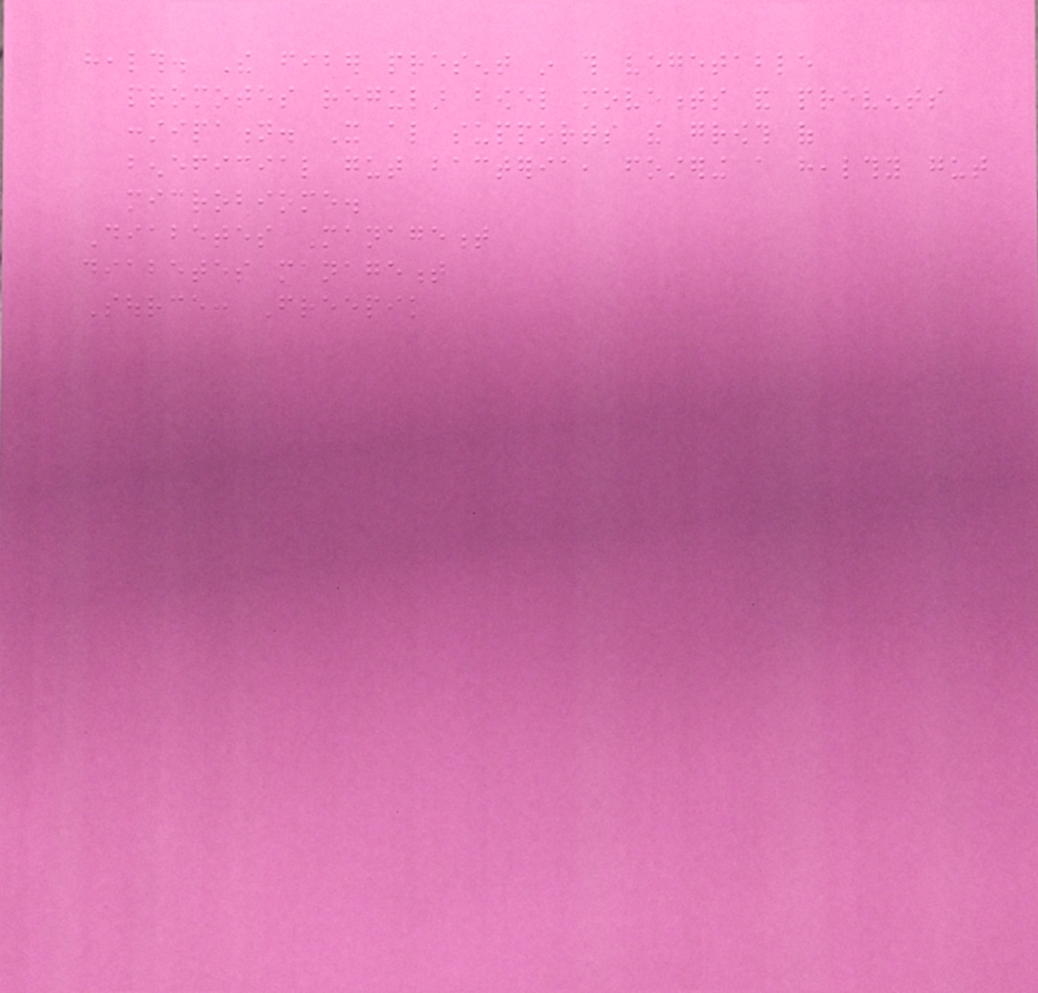health. The fiber present in this vegetable
promotes regular bowel movements and prevents
constipation. It also supports the growth of
beneficial gut bacteria, fostering a healthy gut
microbiome.
Diabetes Management
diabetes management
Source: Freepik
